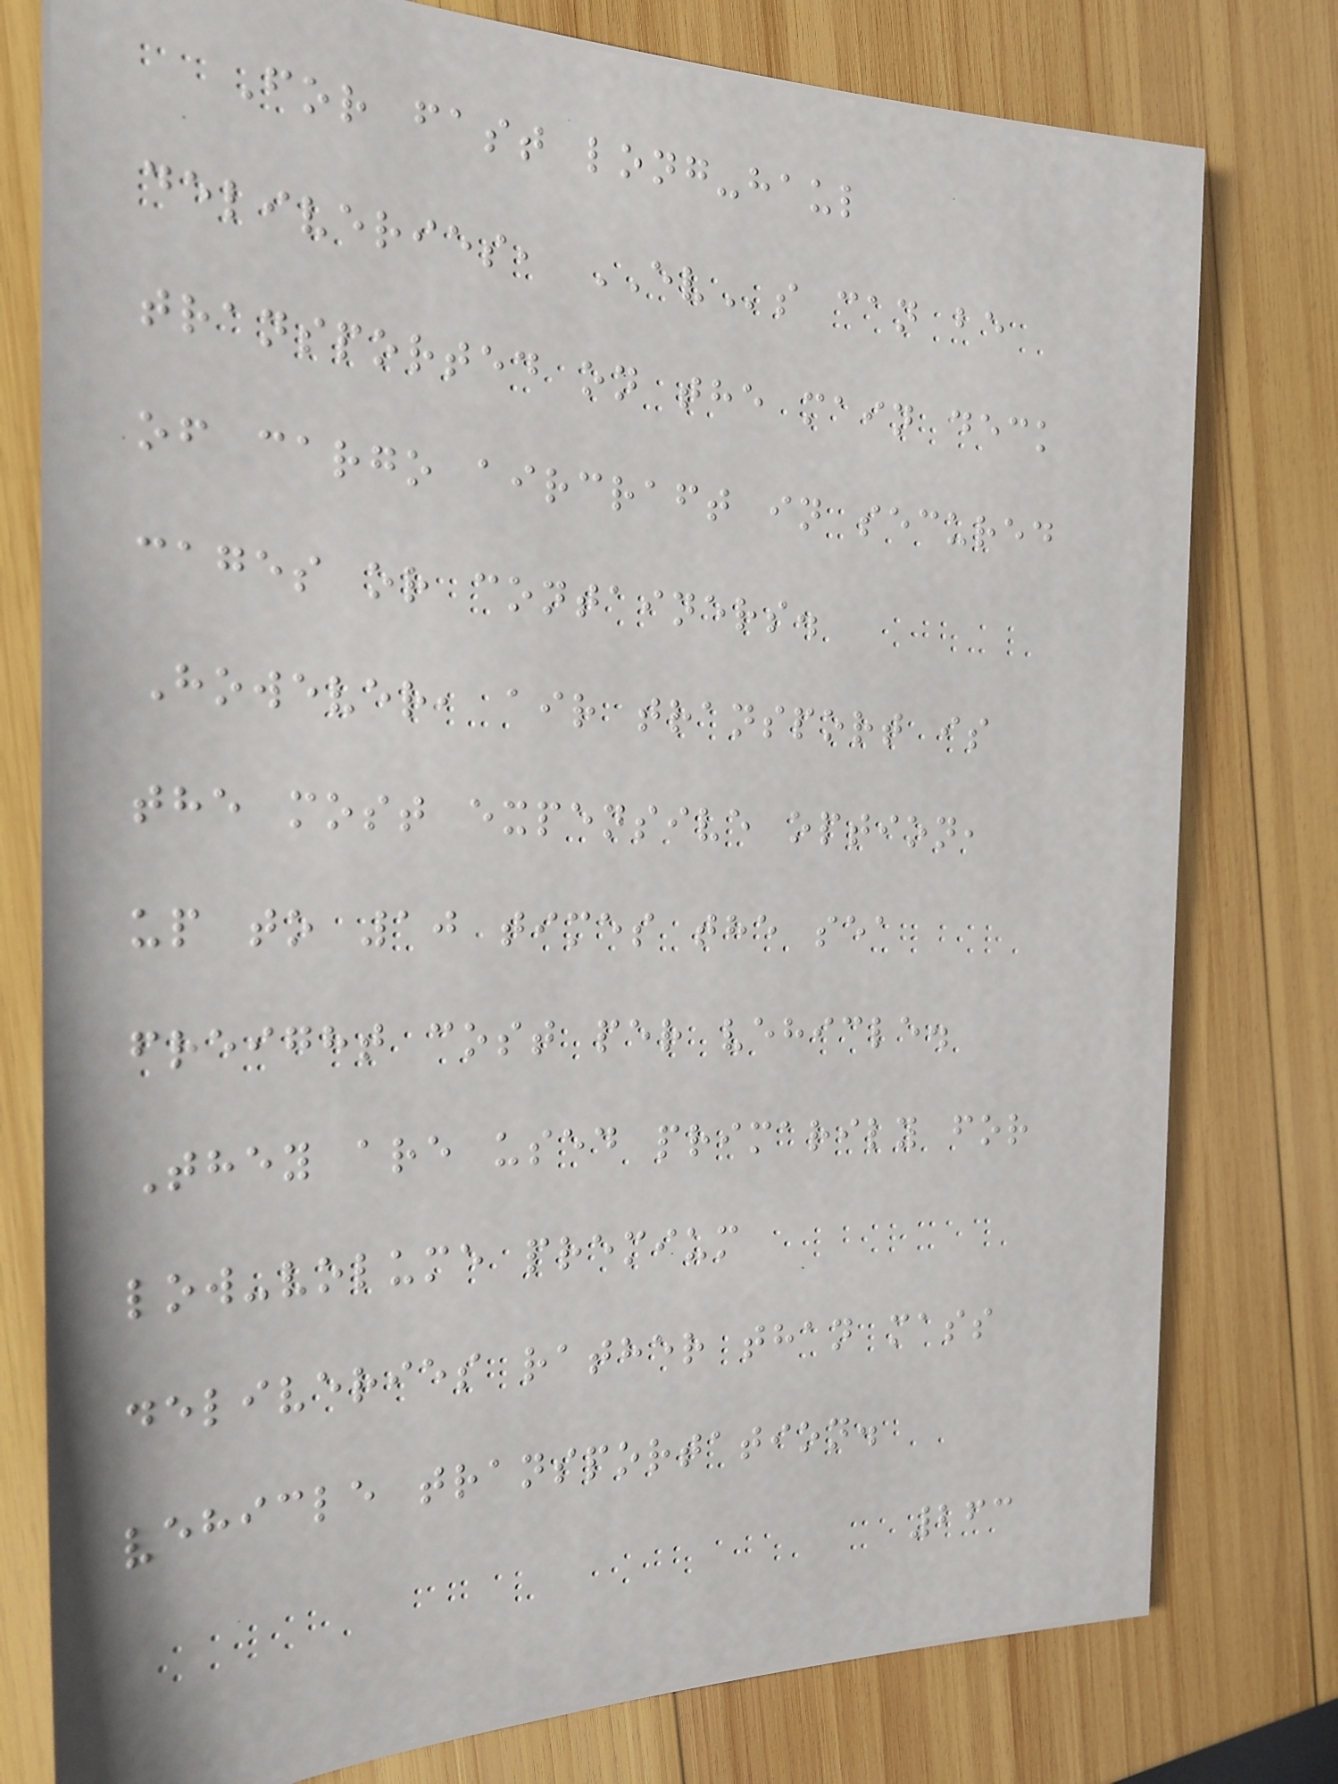For fast long-haul
deliveries, EVs can be
transported on the main deck
of cargo aircraft in secured
cages or containers.
However, air transport is
the most expensive option,
up to 10 times the sea
freight cost per vehicle.
They are used primarily for
low-volume premium
deliveries rather than mass
vehicle transportation.
263
